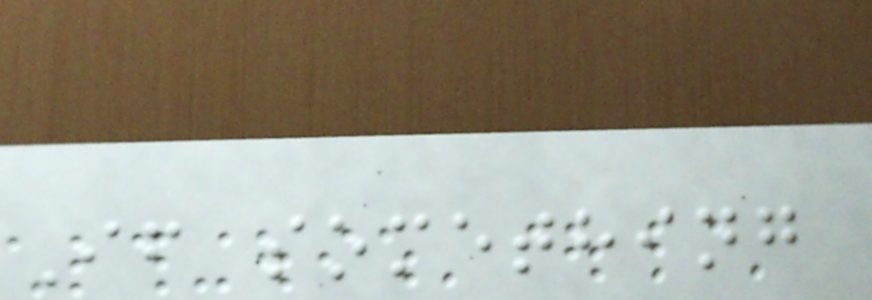If something
